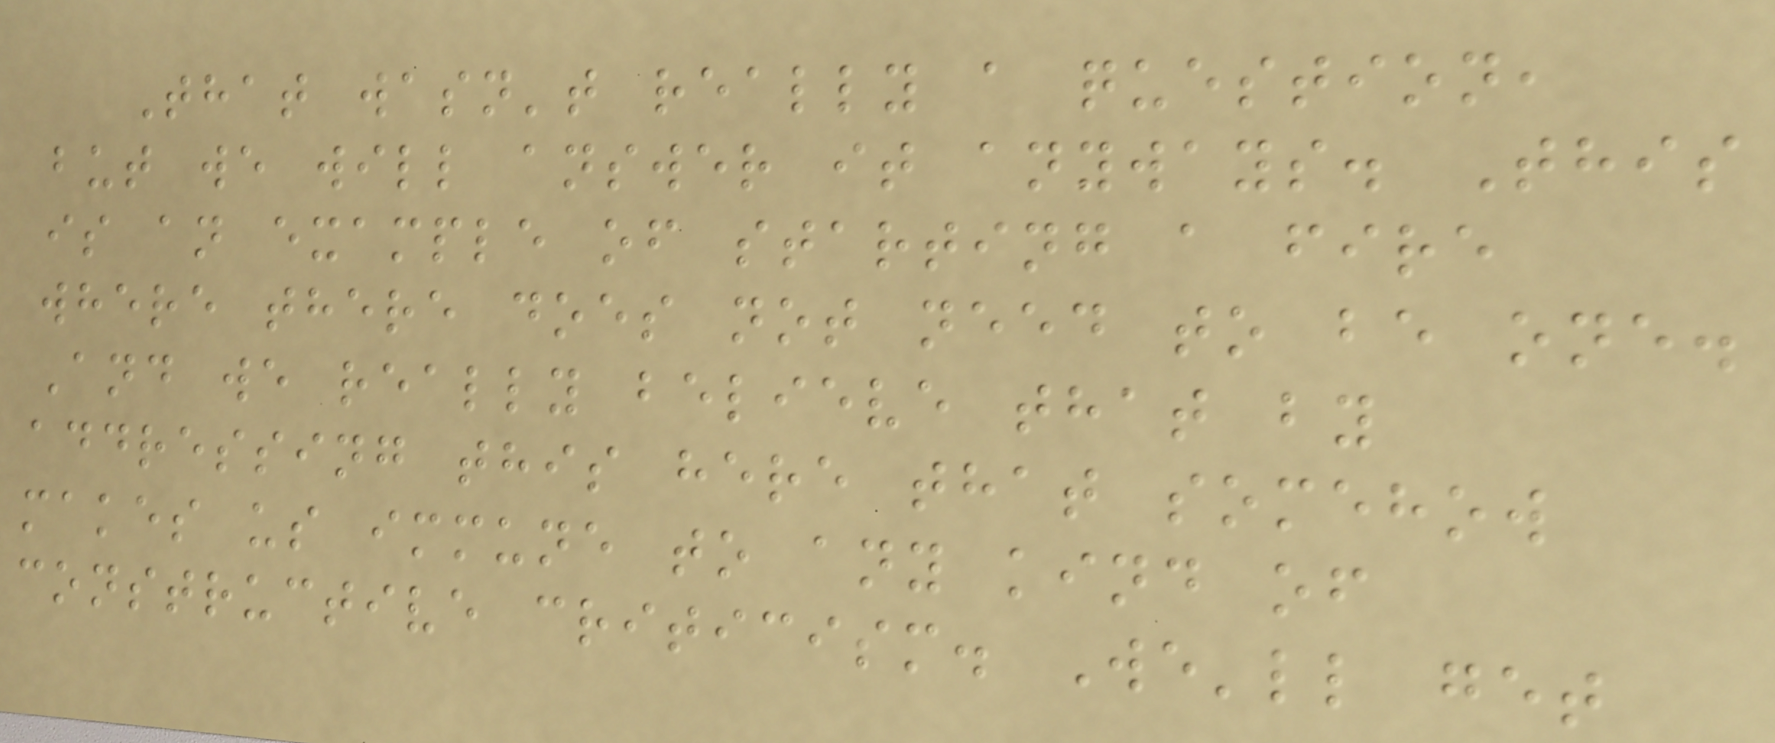That wasn't really a question,
but we will answer it anyways. This
is an example of starting a fire
where there does not need to be one.
And we really believe that by
addressing this here that somehow
makes us immune to any kind of
constructive criticism. We'll get
